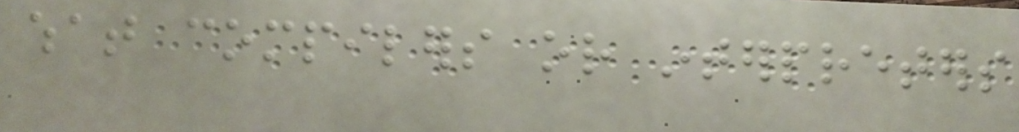what compilers or interpreters
